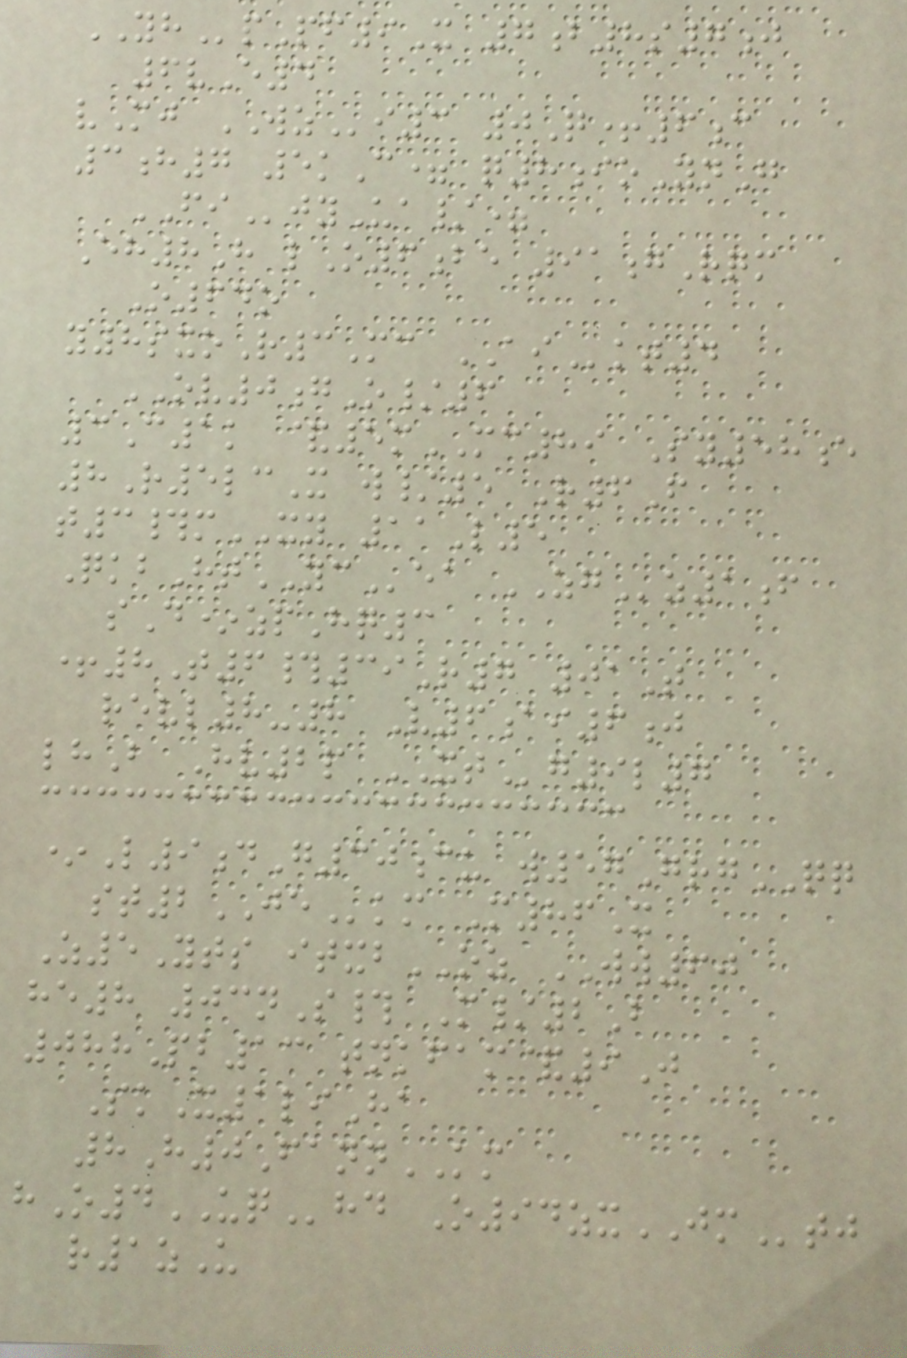YHpPf9X 7b8s7j
6vE4
vMj WZi3 0Q+6c
3h7 5kC= q8ioYnG
FIjyUa/=
Eh8H lO6be 91gRqm
O64o
y8sxoR3Mc AIkt4
OV0gO/6
3C1k &5mMC89 Sy58e
8R5lcX w/5 R6F
t3#mXY 11L5
QkbHtYCea ZGz1f
sD*zpHq3
+8T6#39R7 01T
revl8-8 V6ai6j
lhB Hv2p XTg9l7
*L9dG30cu w57GrgQQ
st2JEkm M86X
Z5Yts itxbOZ WW60
he8 03nS# M/2B
088Pb13 tnkfam&9J
SkX1liHa
8H0FannKM
hO4UQhd O94zxJMtj
r1zU
